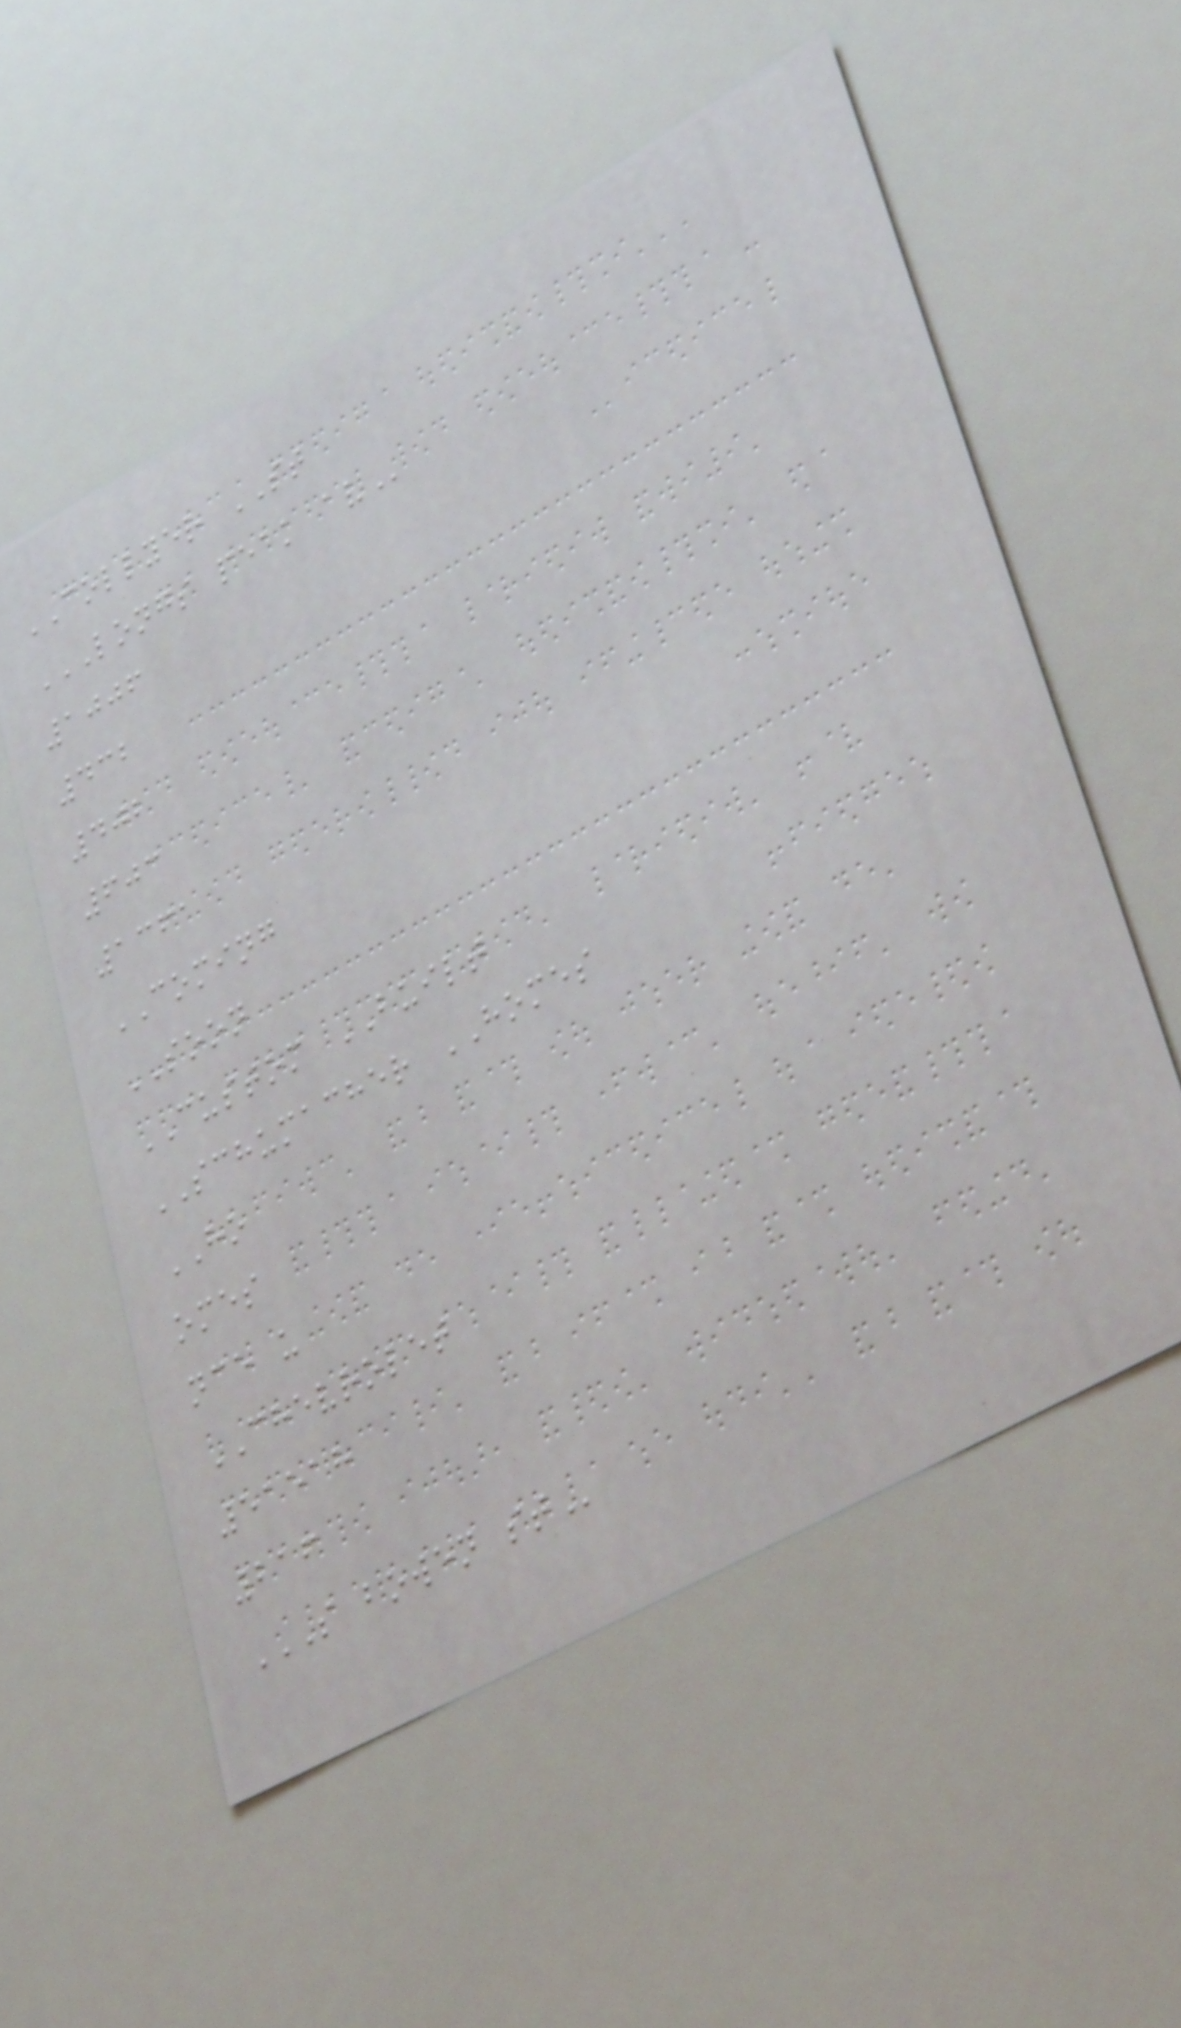COLLYER ST
LONGS PEAK AV
1006
432
402
603
1361
COMING
SOON
CUSTOM BUILT
SCHUMACHER HOMES
HO
omes
nce u
CHEVROLET
51518
216
S BOWEN ST
